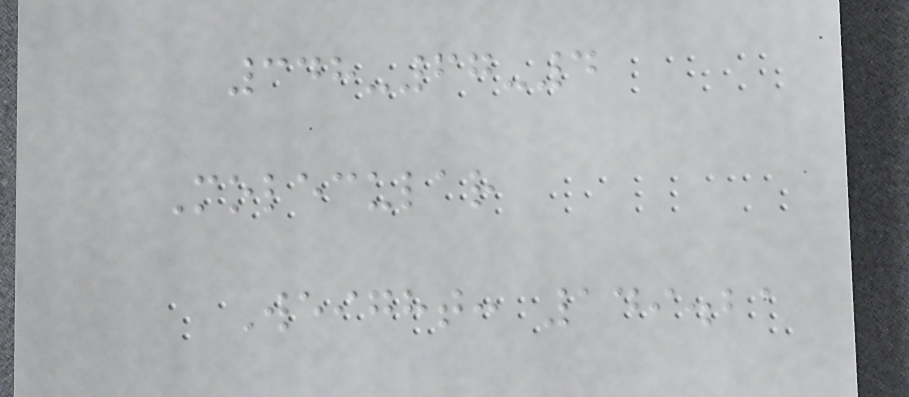348-67-4
Molecular
Weight: 149.21
